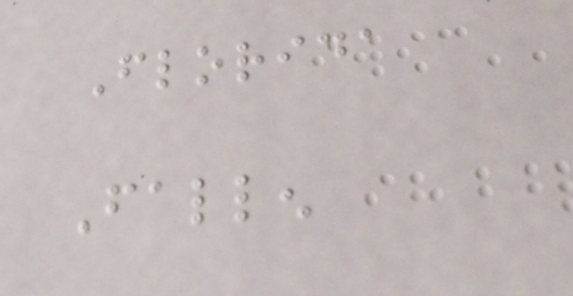Florida
Fallen
